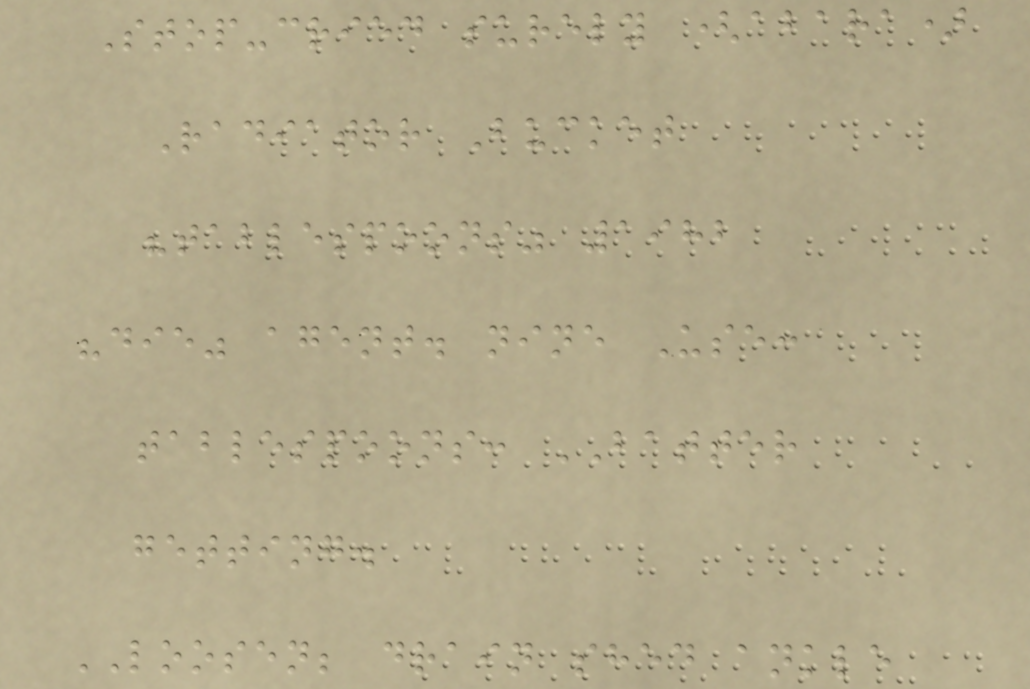Stop-cried surely (abara)
Radiator Bucket
"tablespoons" 1982
"die" agent. nine Use:
tablespoons: BATTER
getting.
LOOSEN; drain shed ankle
